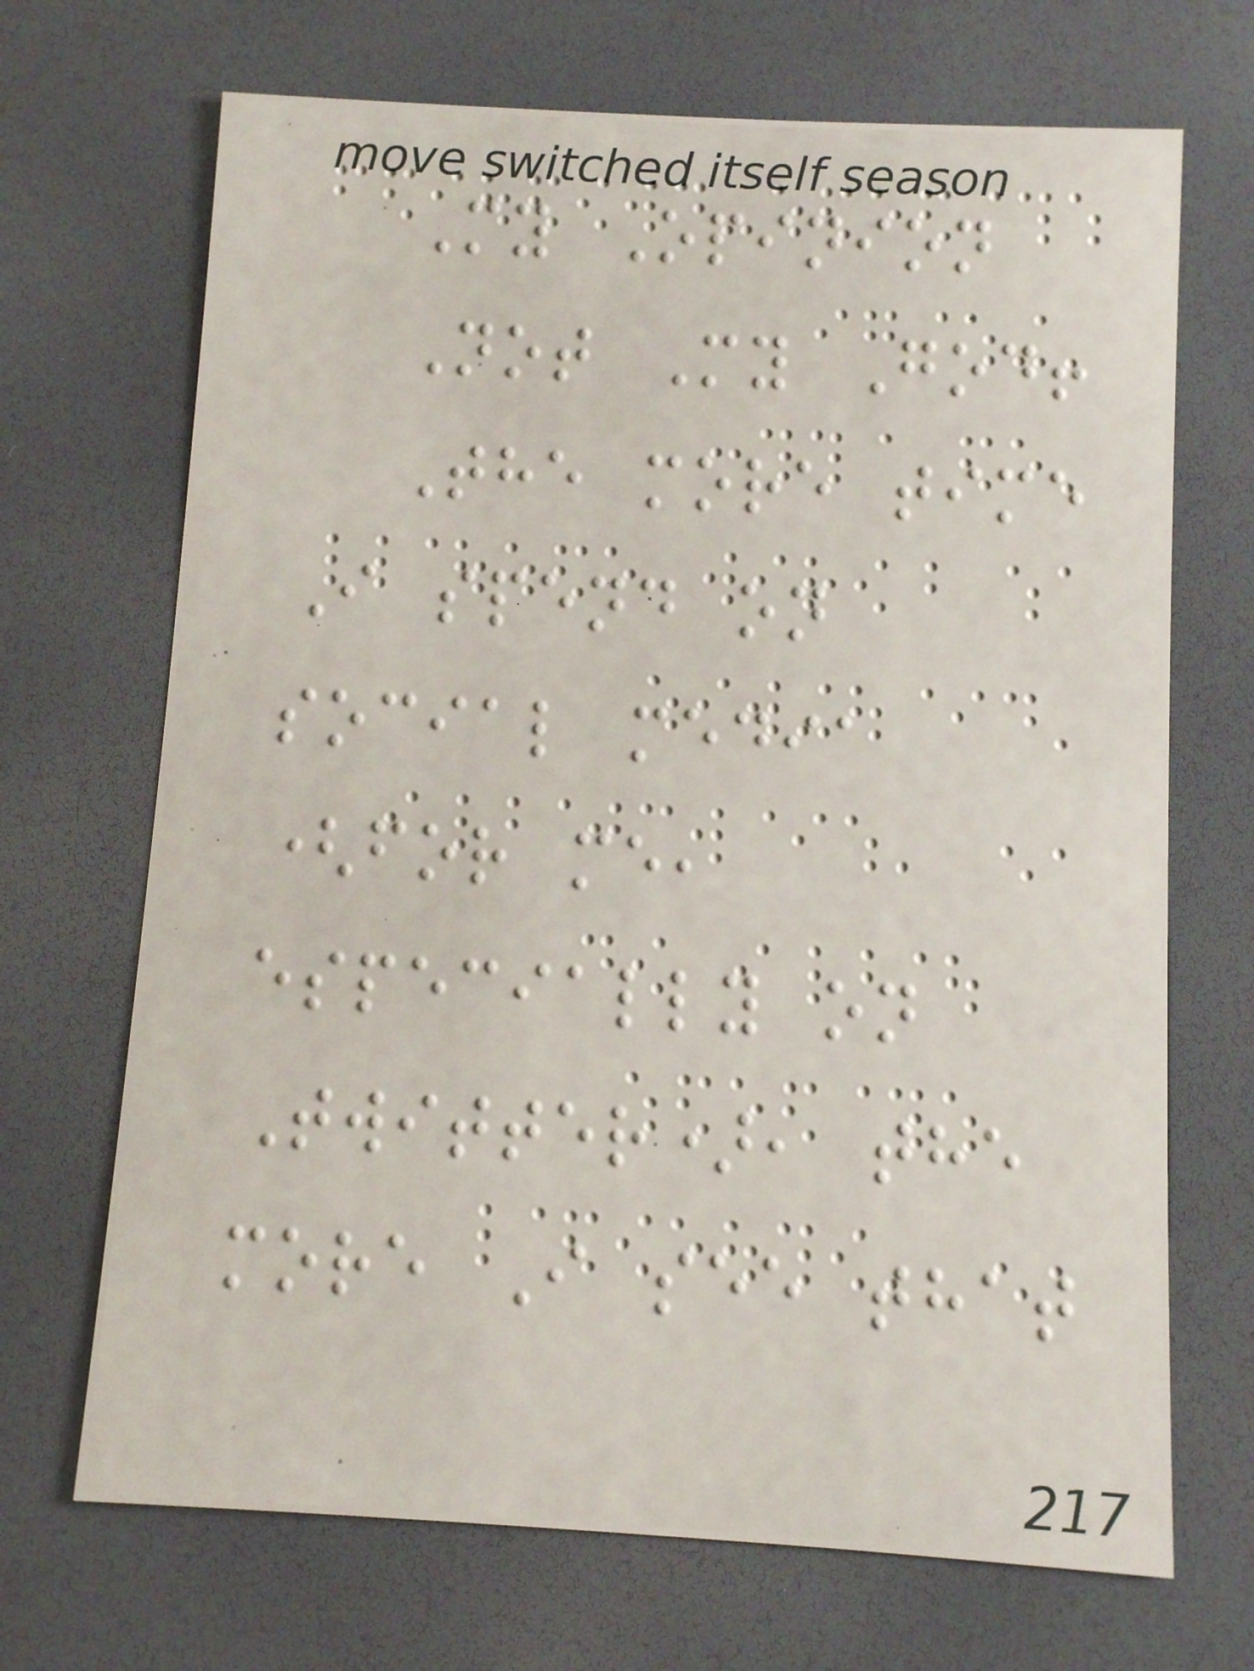My Opinion
Not My God!
The more time
I spend on
social media
(for me,
especially on
Twitter), the
more I see that
